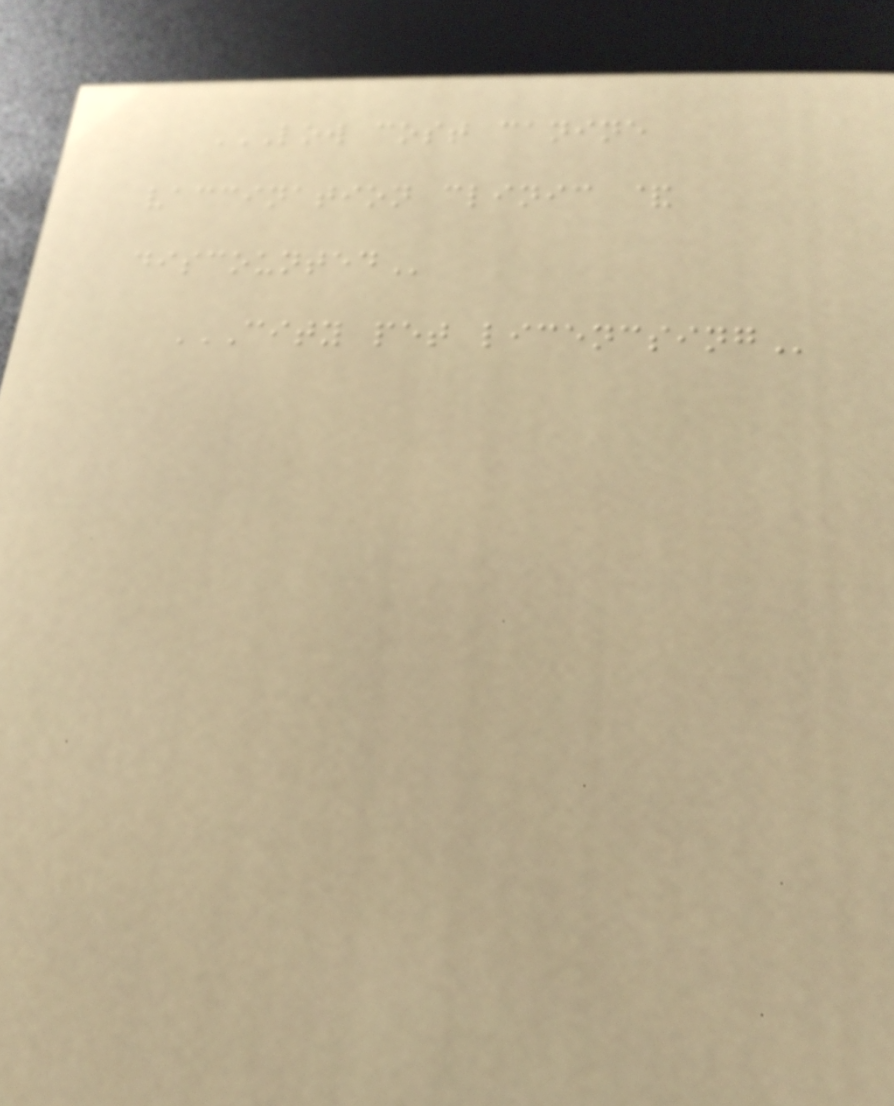LOW COST CANINE
VACCINATION CLINIC &
DISCOUNTED
CITY PET LICENCSING
